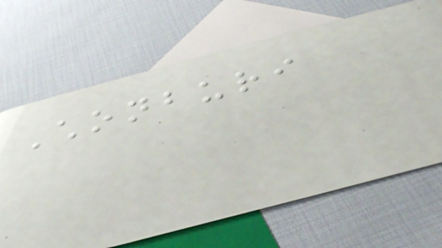Chonburi
